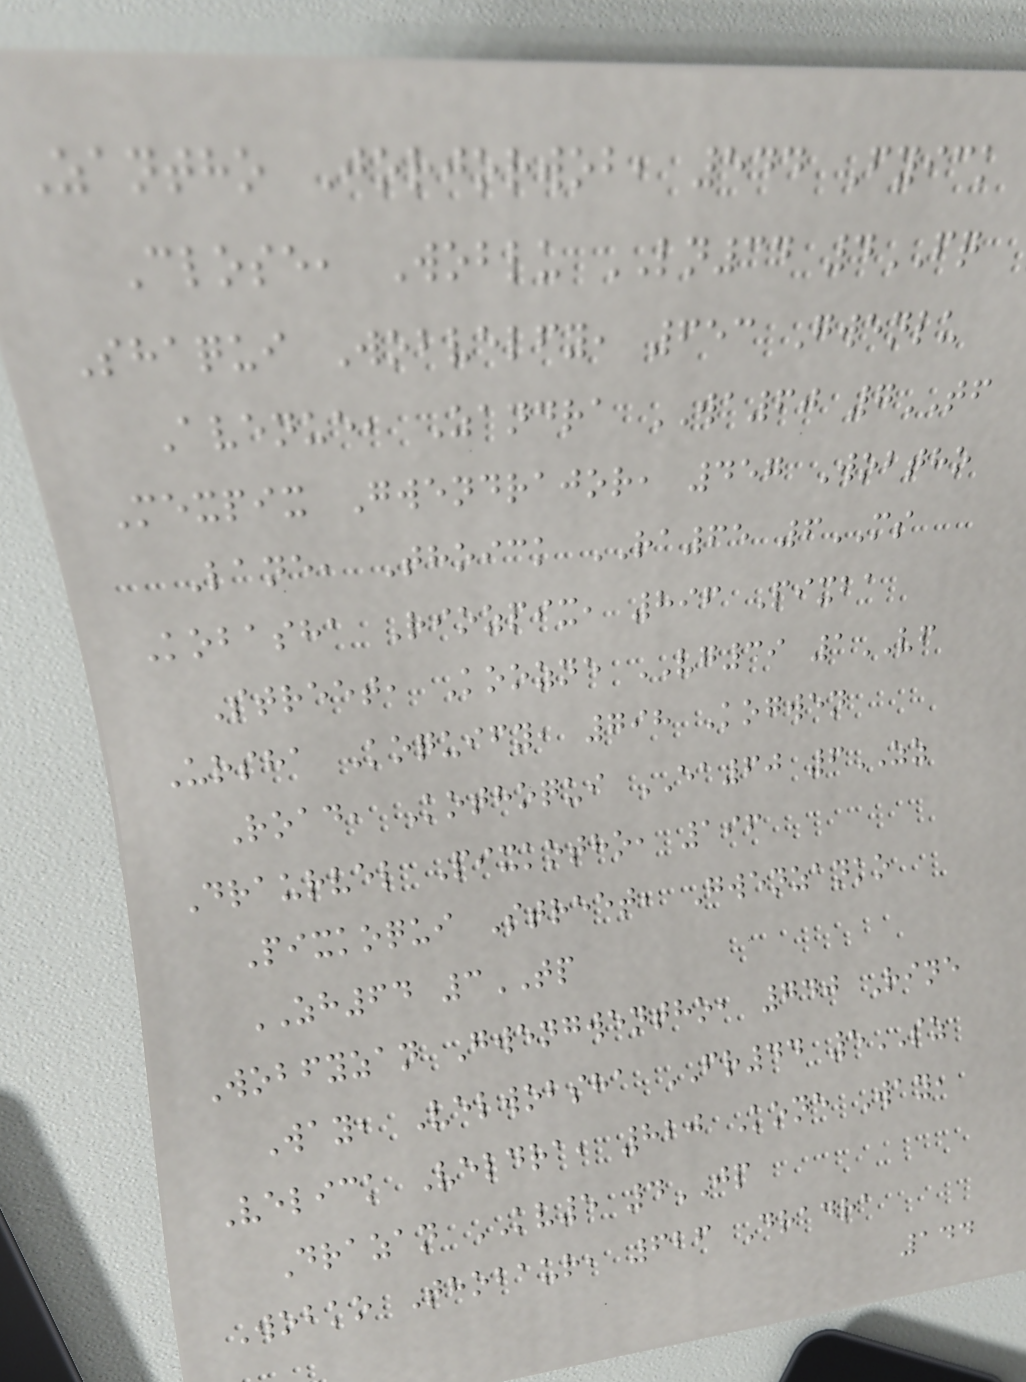Zantho Jorjorwob, 544 Fyick
Close, Woblu LN34 4FQ
Shaqui Wobvelfy, 653 Gwenlu
Avenue, Zandra WA60 7TF
Mexpix Gwendrajor, 457 Wobtho
Lane, Thoick RA65 6MS
Kobasha Riozpix, 896 Pixba
Street, Koozne VG39 1VF
Ursha Koquify, 798 Kogwen
Road, Kothoqui EA60 6ZZ
Draurvel Pixkotho, 196
Pixkoqui Street, Gwenzanko
ZH64 3TP
Wobfyzan Gwengwentho, 740 Rine
Way, Velwobsha FR44 5SZ
Velick Veldra, 820 Kone Way,
Drazan KV5 4JP
Wobko Thobaur, 626 Dradra
144
